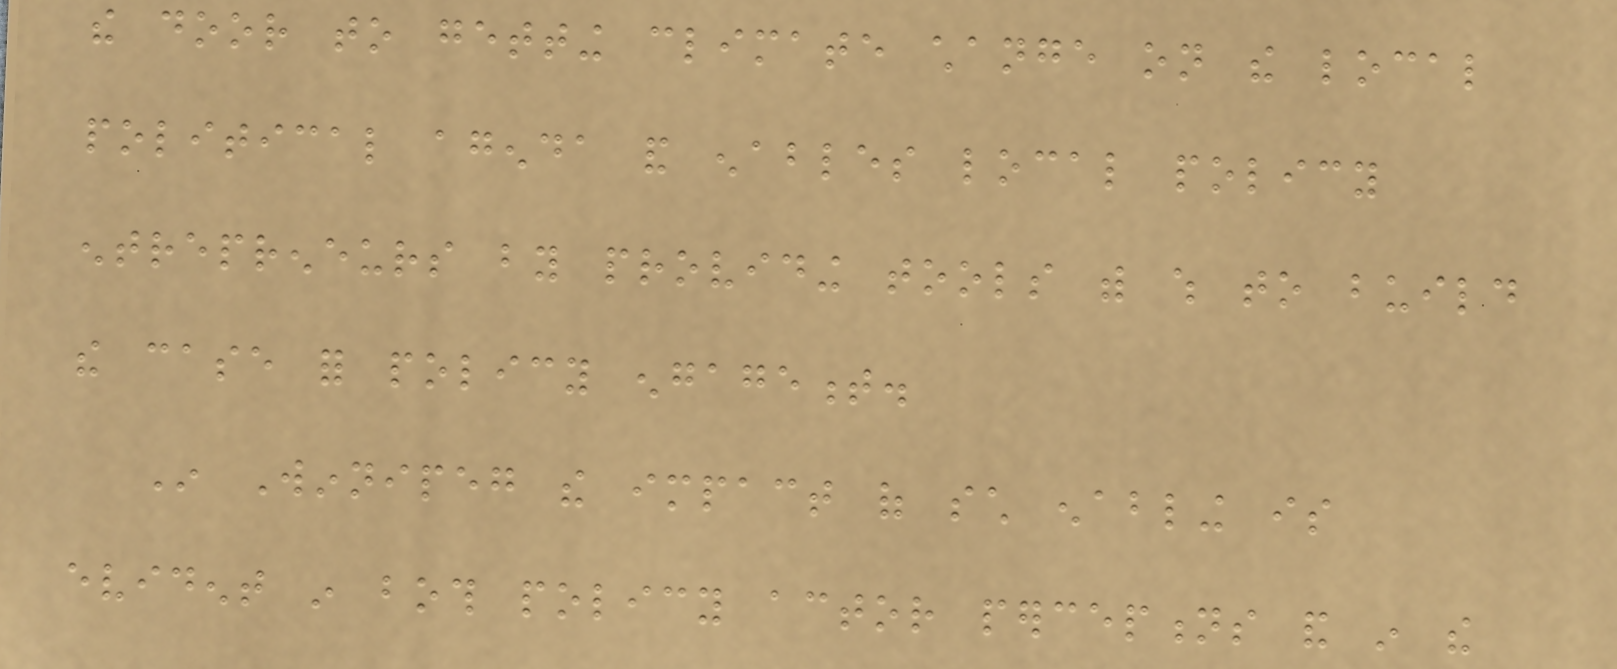the door to getting climate change on the local
political agenda and enables local policy
entrepreneurs by providing tools with which to build
the case for policy engagement.
In Winnipeg the impact of such enabling is
evident in both policy actor perceptions and in the
